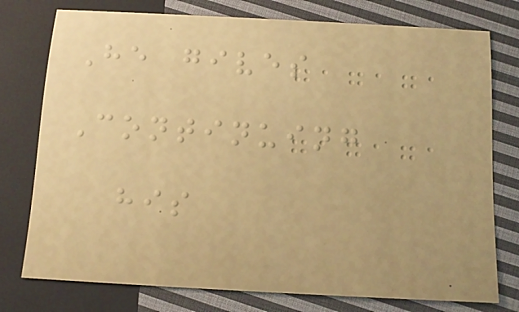He gives
Continuing
his
